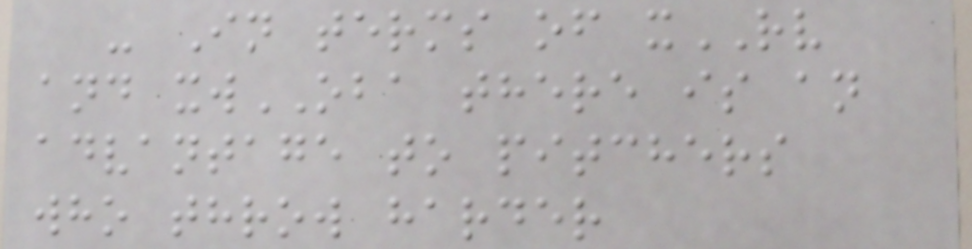- In terms of xRV
and xwOBA there is an
advantage to pitchers
who throw harder
